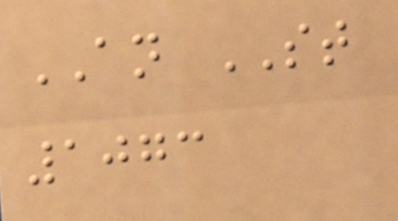AN ST
1073
